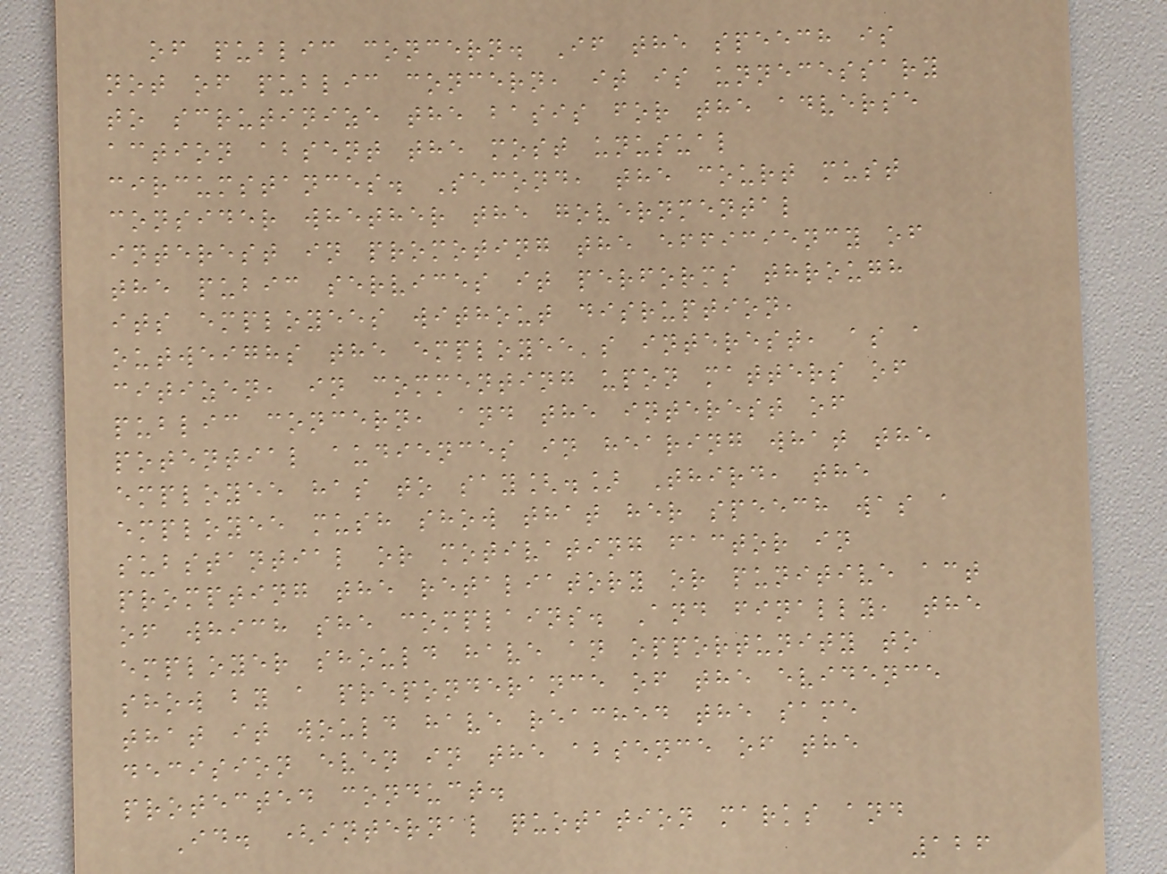of public concern. If the speech is
not of public concern, it is unnecessary
to scrutinize the basis for the adverse
action absent the most unusual
circumstances. Second, the court must
consider whether the governmental
interest in promoting the efficiency of
the pubic services it performs through
its employees without disruption,
outweighs the employee's interest, as a
citizen, in commenting upon matters of
public concern, and the interest of
potential audiences in hearing what the
employee has to say[.] Third, the
employee mush show that her speech was a
substantial or motivating factor in
prompting the retaliatory or punitive act
of which she complains. And finally, the
employer should have an opportunity to
show by a preponderance of the evidence
that it would have reached the same
decision even in the absence of the
protected conduct.
Id. (internal quotation marks and
126
